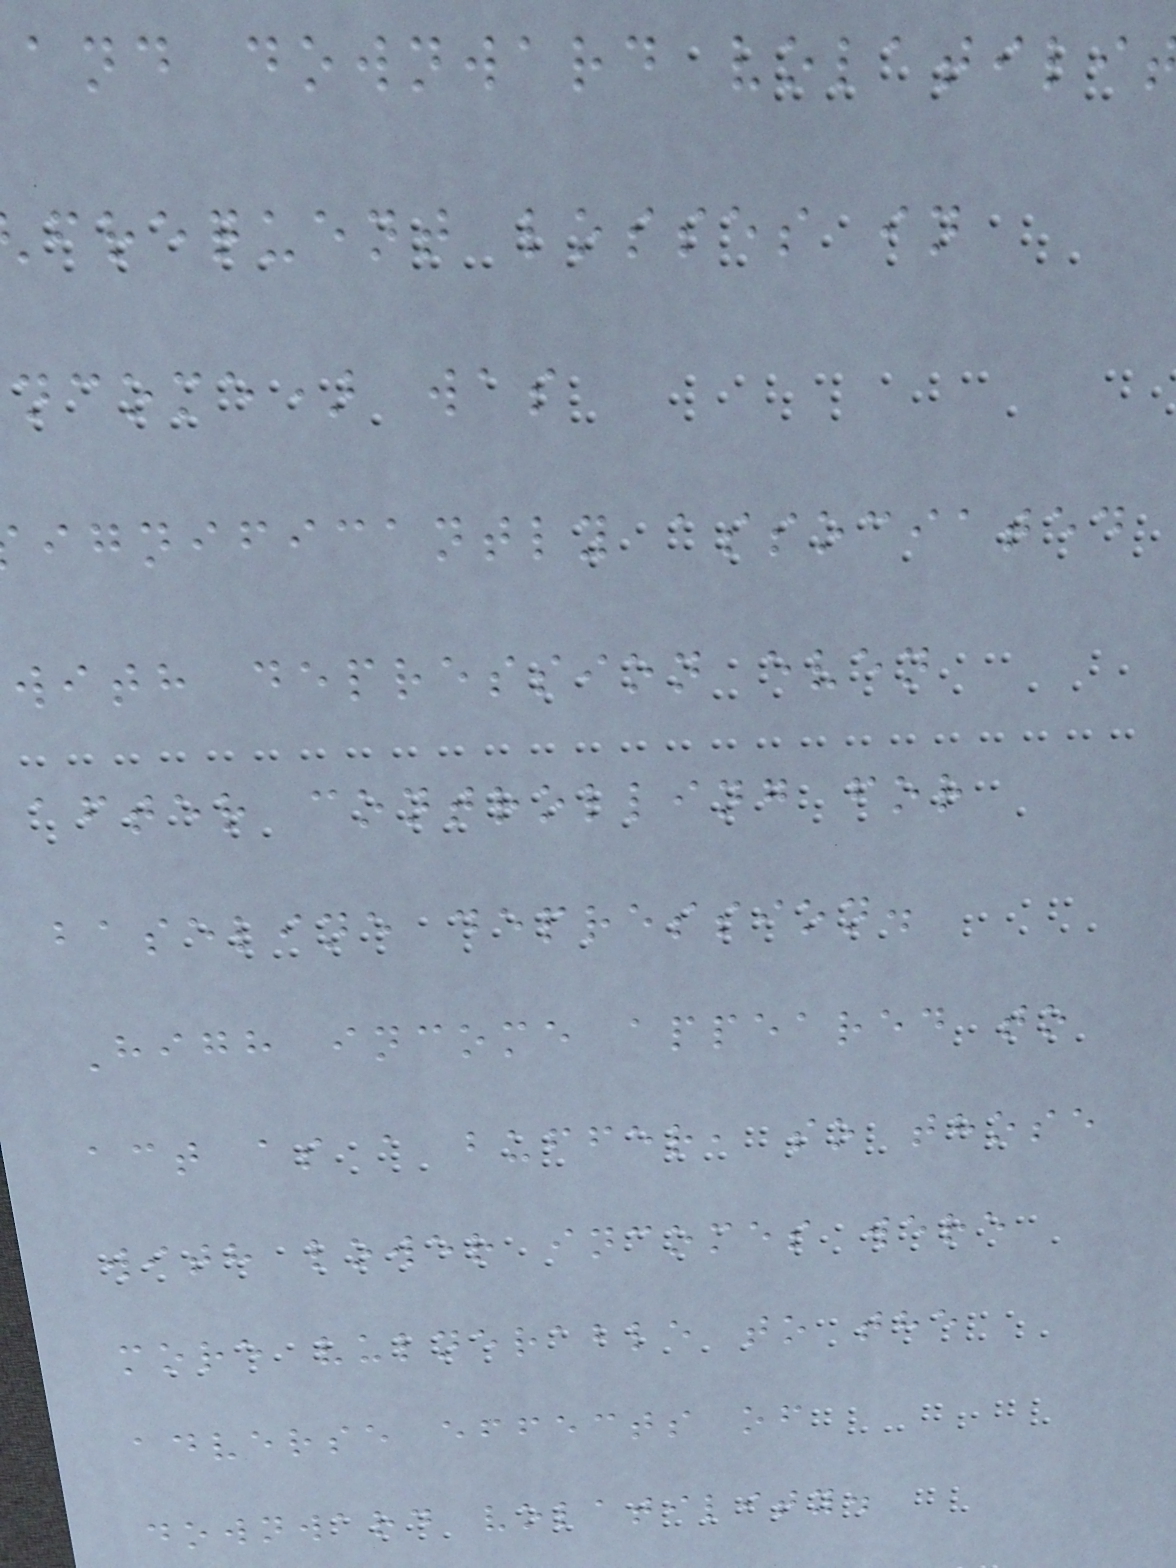and downward volatili
frequent losses in
ncome) was
ignificantly associated
with depression even
after controlling for
baseline depression.
High income appeared to
act as a buffer, so those
with lower incomes were
more vulnerable to the
adverse effects of
downward volatility.
